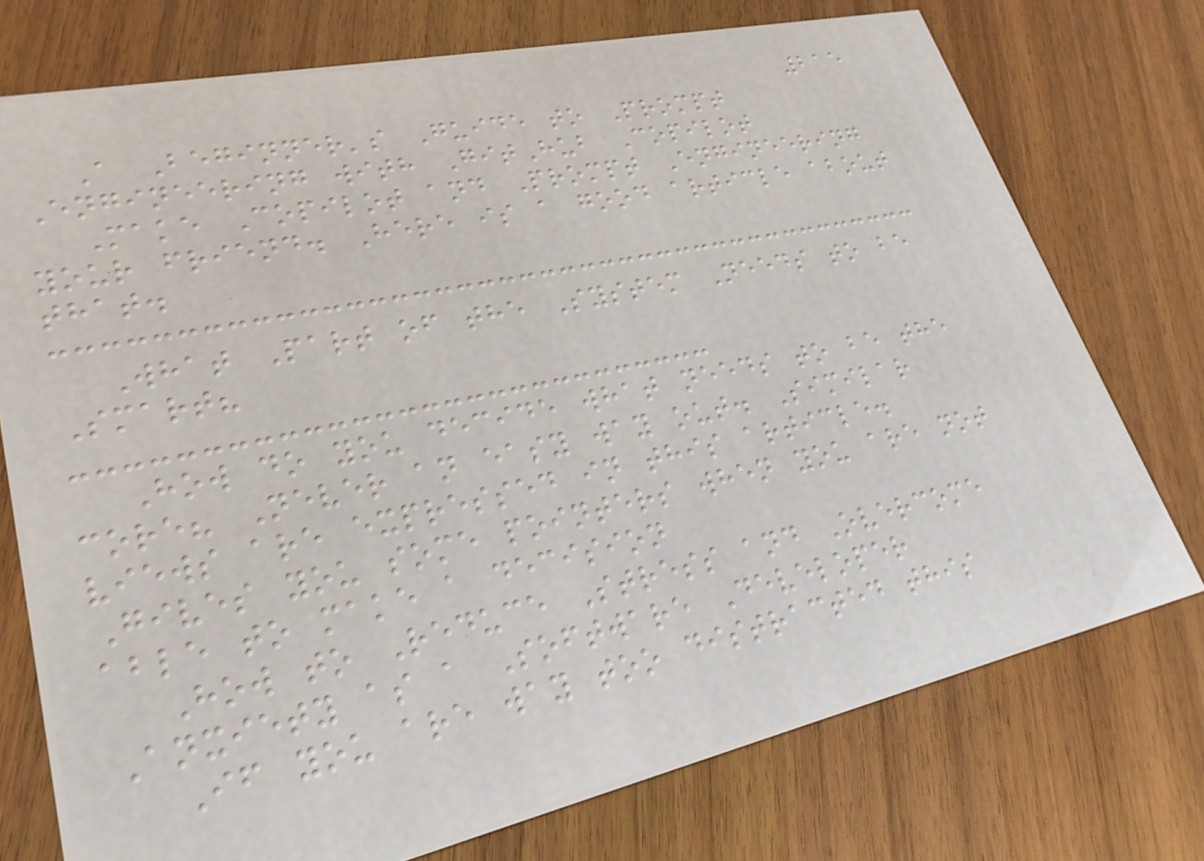215
A Beginner's Guide to Prompt
Engineering with GitHub Copilot
Make Copilot and Prompt Engineering
your friend. Here is a good article about
that.
What Part of the System Needs to be
Smart?
How do you decide what needs to be the
core? Never an easy way out. Similar
views are expressed in this article.
Gives you some pointers when you are not
able to make a decision
How to Reduce Stress and Overcome
Anxiety as a Software Developer
If you are way too distracted this
